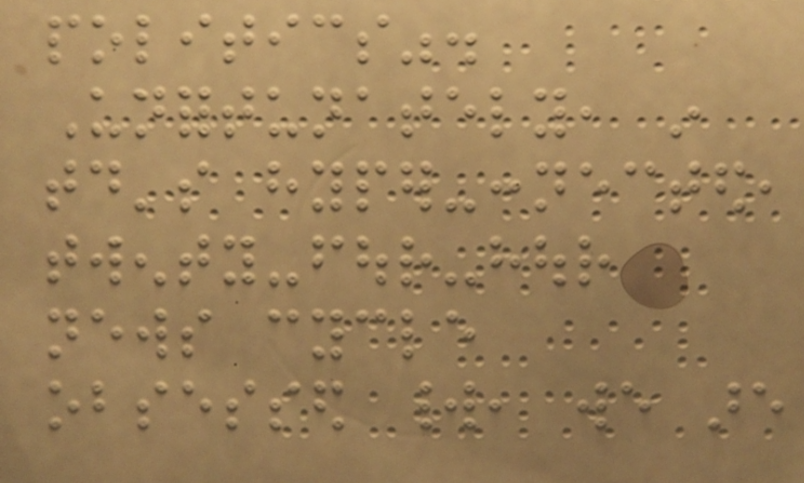politics".
Unfortunately, in
today's hyper-connected,
twenty-four-hour
news cycle
obsessed world, we are
